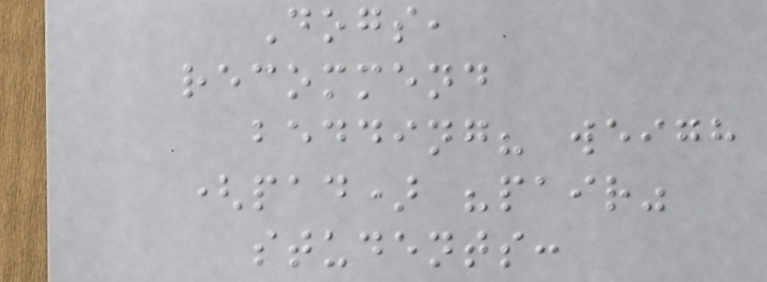Dogs,
recommend
bedding? weigh
(pad) "pair"
students:
